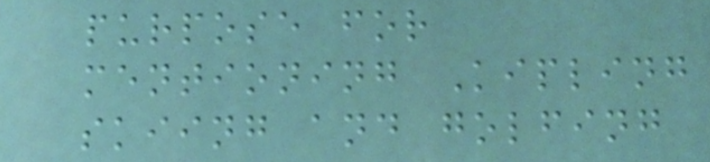purpose for
mentioning Kipling
skiing and golfing
